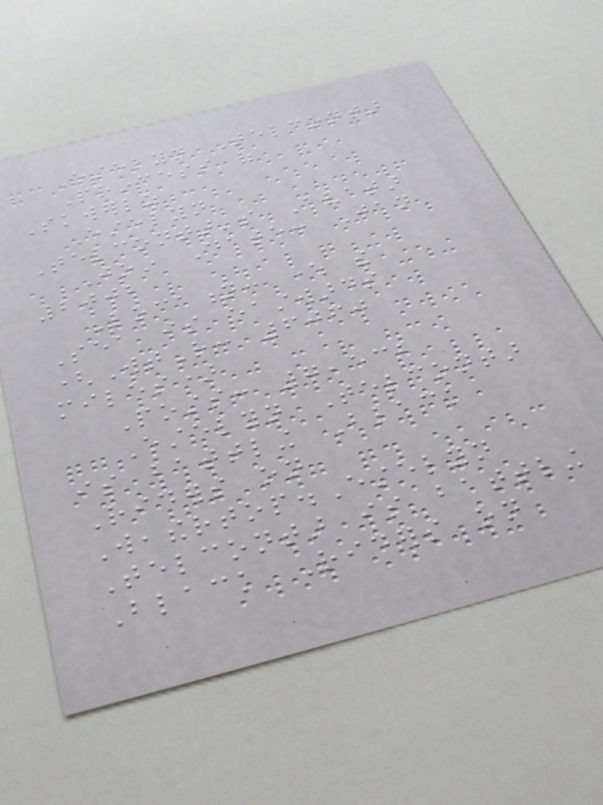Estelyn Telcontar
Princess of
Skwerlz
Estelyn
Telcontar's Avatar
Join Date: Jan
2002
Location: where the
Sea is eastwards
(WtR: 6060
miles)
Posts: 7,532
Estelyn Telcontar
is battling Black
Riders on
Weathertop.Estelyn
Telcontar is battling
Black Riders on
